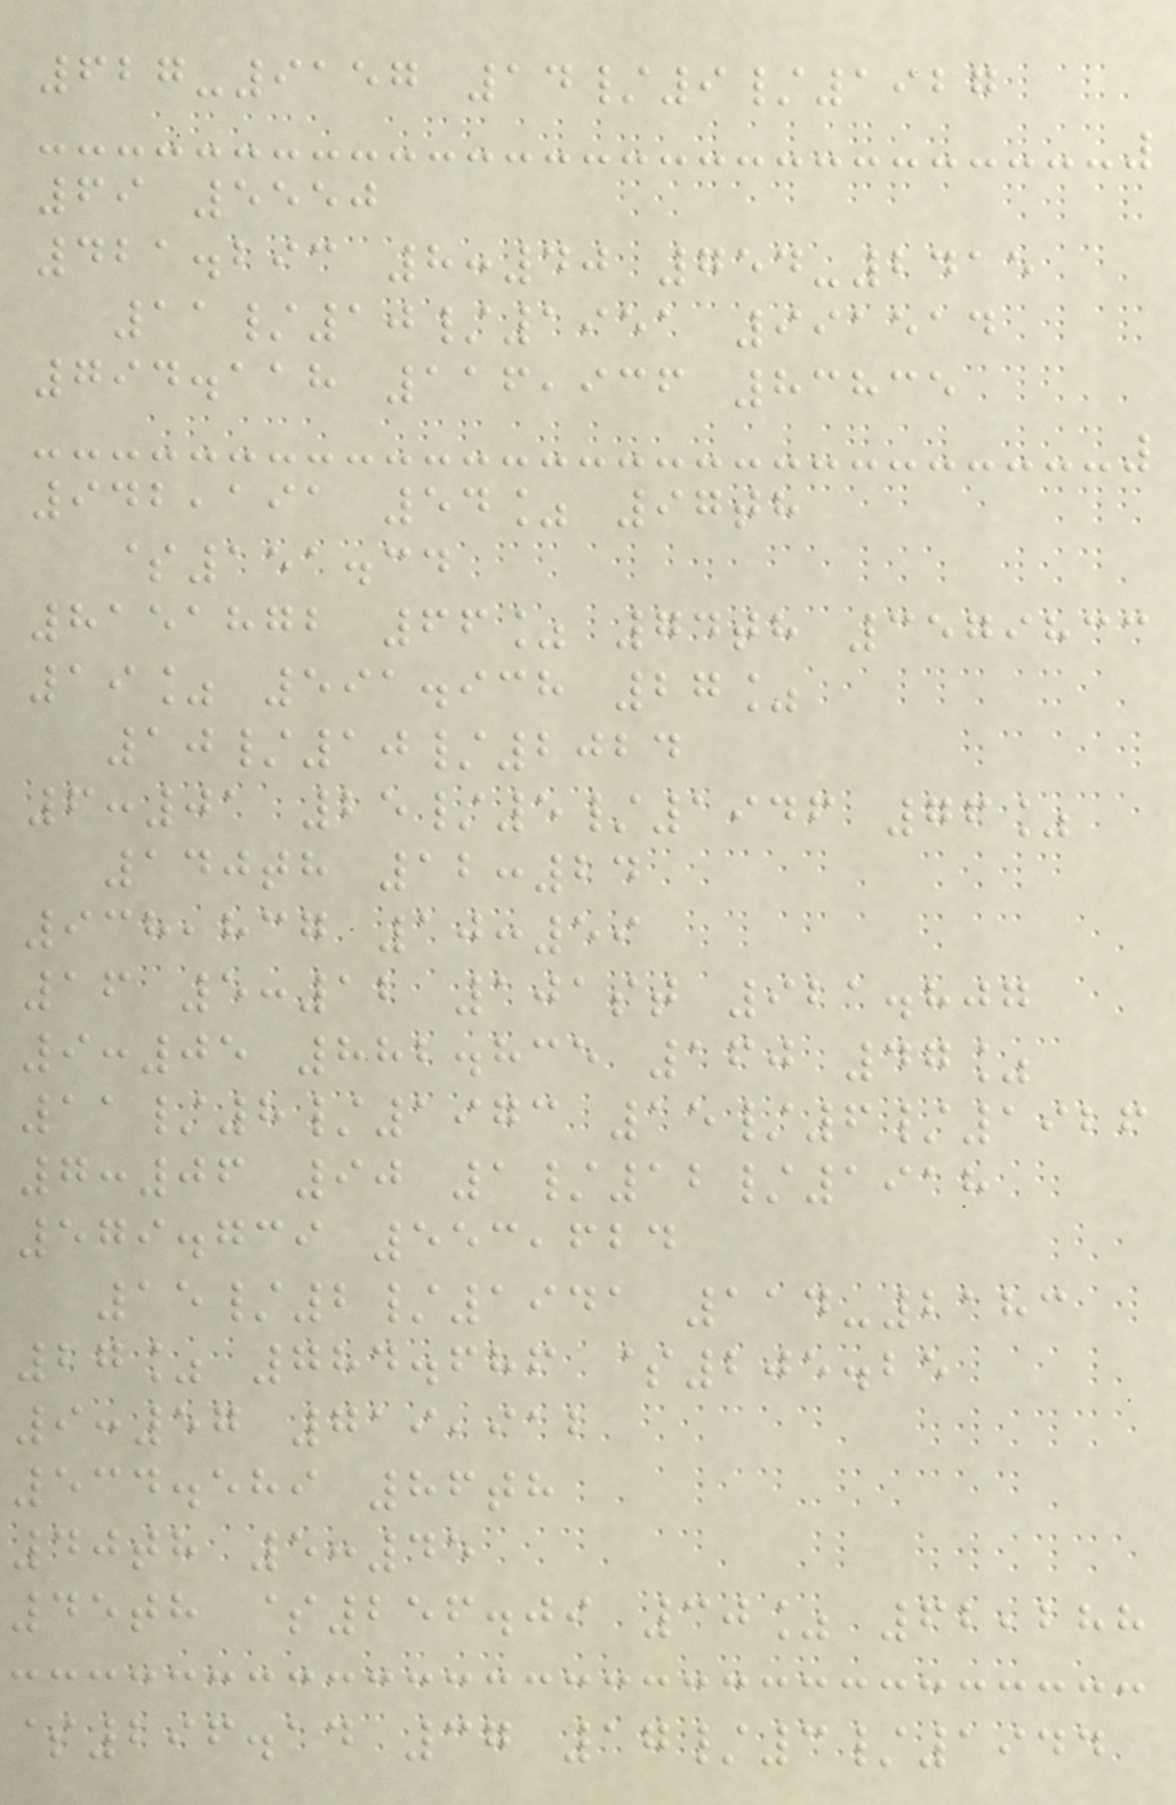627-9157 14/9/1927
69 5550
421.293 8:40 754-2415
11/10/1951 991514
794.118 116,936 83835
942,191 54% 97th
$151.34
8151872 66% 74th 3579833
19% 591.938 27%
10/10/2024
6:01 25/5/1946 76%
140th 12:24
938,837 10:59
16 5:12 101st 921.807
9:05 882.835 160 47%
11/8/1973 15/6/1926
7:06 90 1/12/1918
579.739 553,624
15/2/1941 114-2183
27% 784.686 $205.25
9:57 719,912
534.589 86th
40th 5:45
45th $256.09 30% 62,288
$296.14 37 17/3/1944
